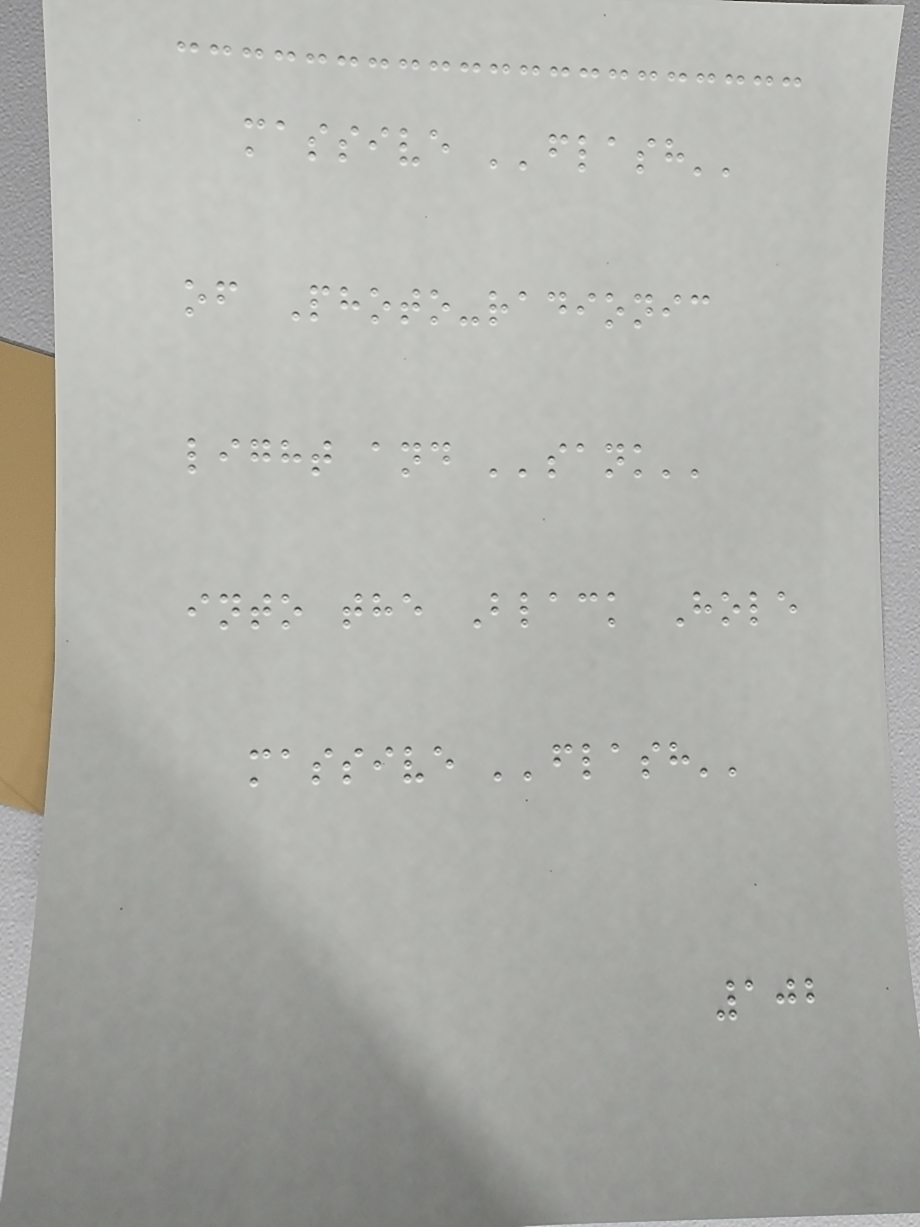massive ''flash''
of Photo-radionic
light and ''sank''
into the Black Hole
massive ''flash''
102
